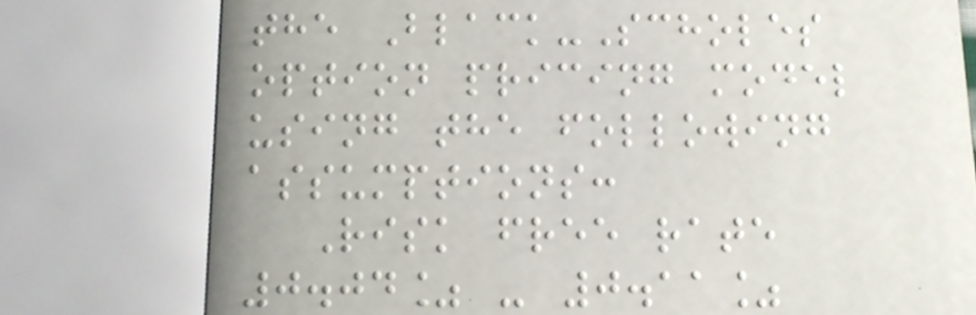the Black-Scholes
option pricing model
using the following
assumptions:
Risk free rate
0.04% - 0.11%
